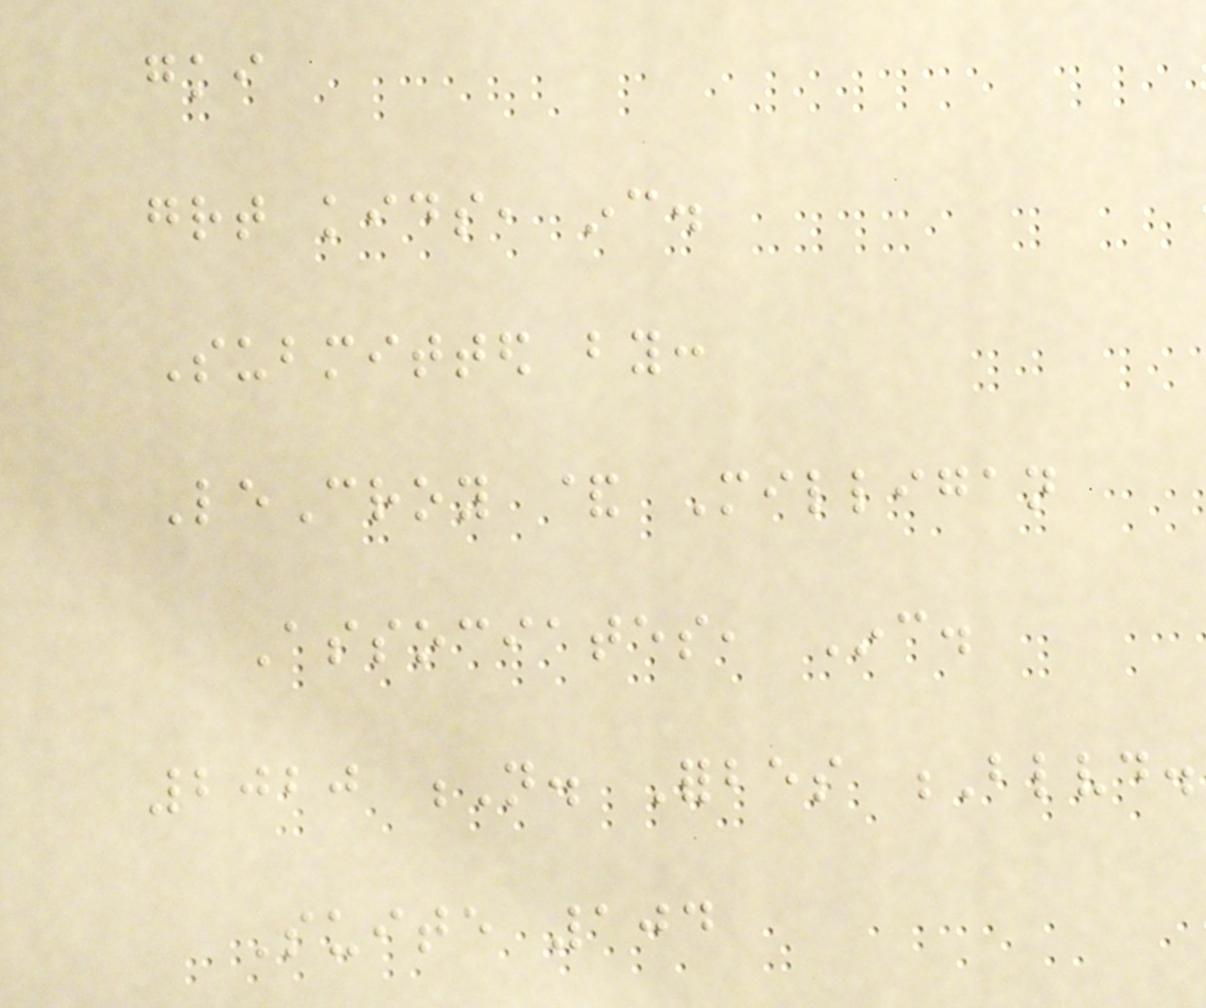gki
great kids, inc.
Submitted by:
LeCroy & Milligan
Associates, Inc.
2020 N. Forbes Blvd.
Suite 104
